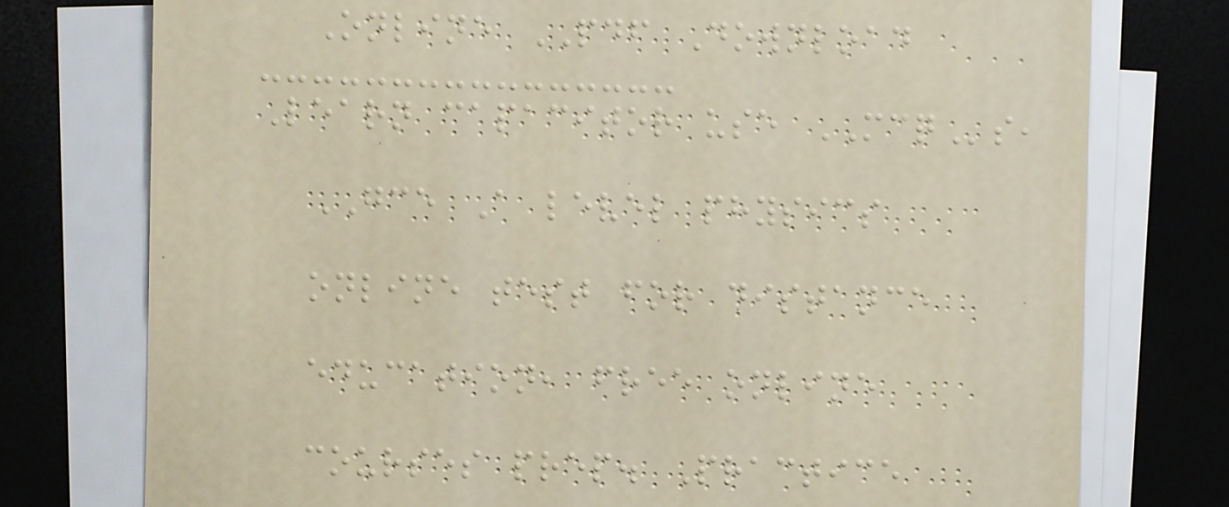Online PDF Download
Learn capacitor use MCQs,
GCE A level physics
online test for distance
education, free online
courses prep. Practice
